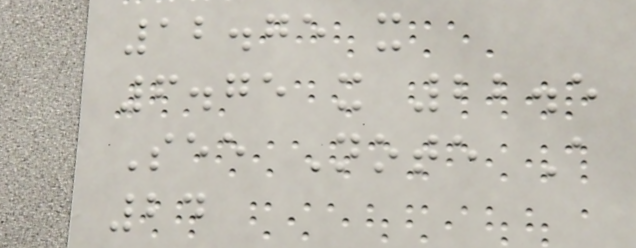12.75 x
6.75 x 22.5
See Note A
24
